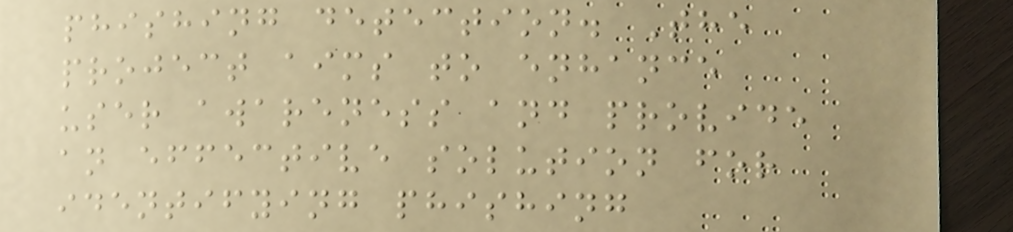phishing detection. The
project aims to enhance
user awareness and provide
an effective solution for
identifying phishing
